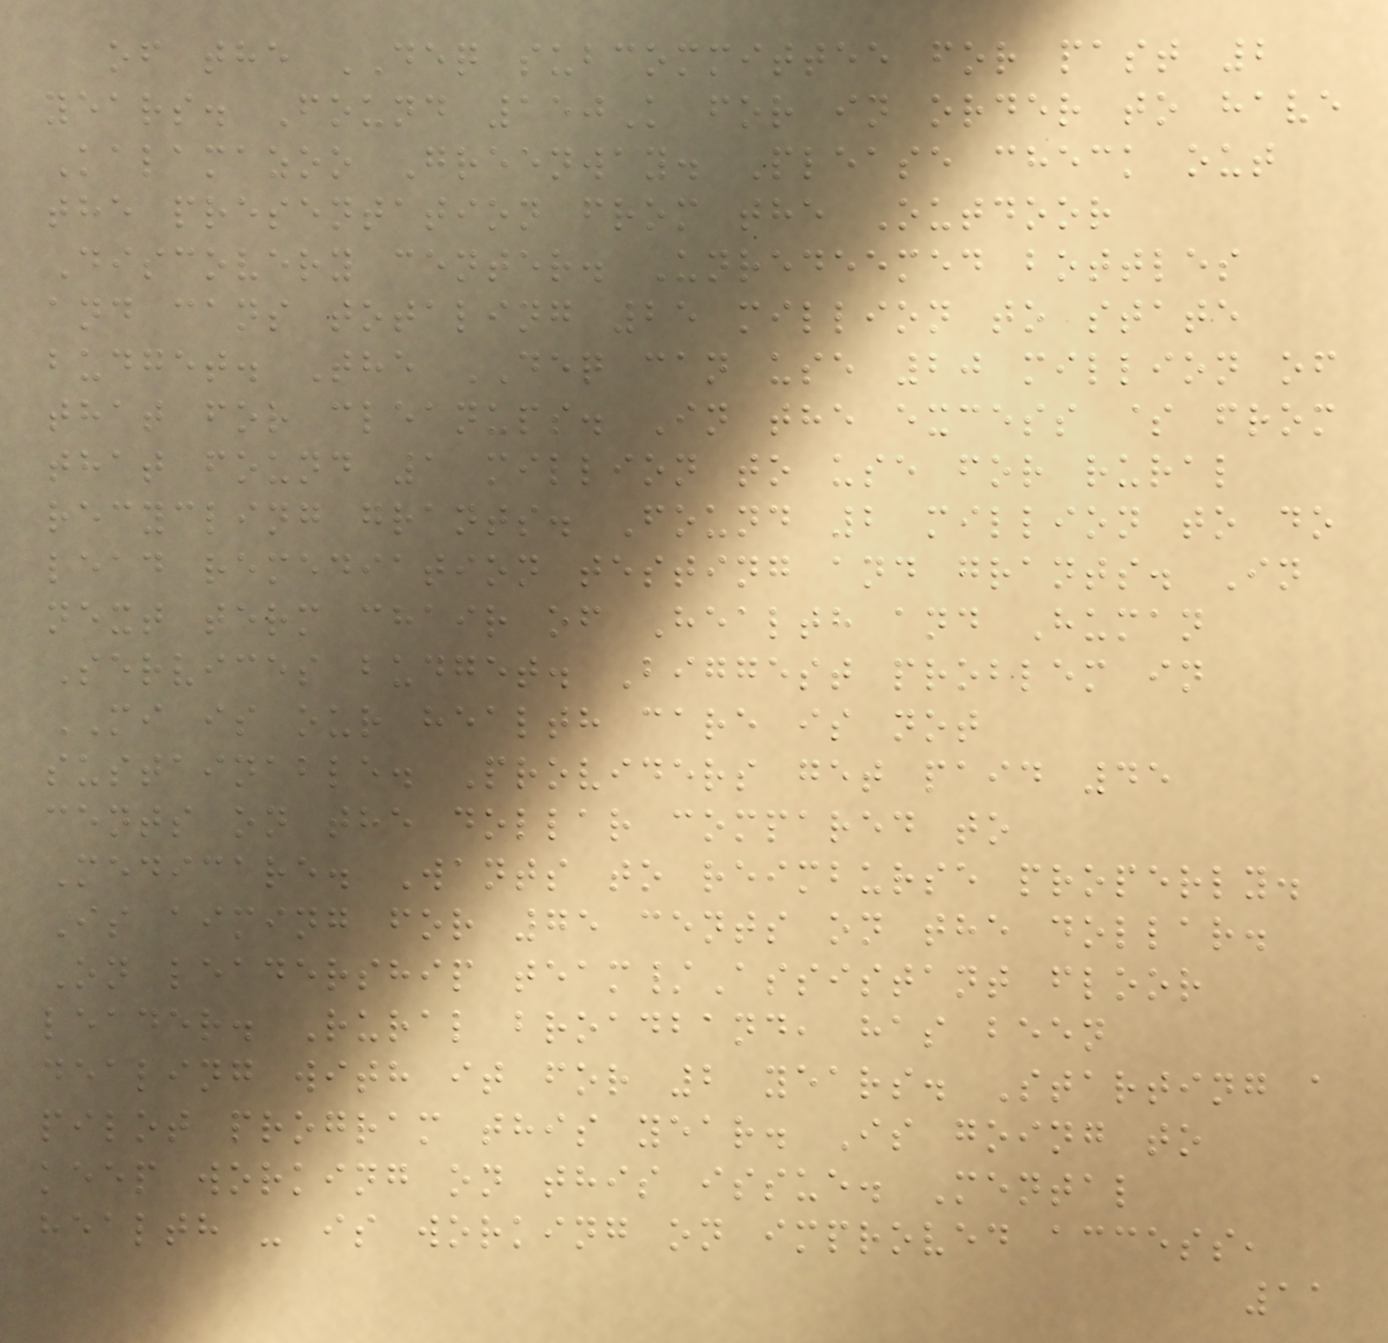of the DEQ subcommittee for past 2
years. Found 150K for in order to have
Kalamazoo Greenway. Please check out
the presentation from the Outdoor
Discovery center. Unredeemed bottles
and cans totaling 25 million to state
budget. The DEQ can use 20 million of
that for cleanups. In the excess $ from
that found 1 million to use for rural
recycling grants. Found 2 million to do
lead remediation testing and grants. In
next term chair of Health and Human
Services budget. Biggest problem in
MI is our health care is not
sustainable. Providers get paid 45
cents on the dollar compared to
Medicare. Wants to reimburse properly.
Is aiming for 75 cents on the dollar.
On leadership team/Assistant floor
leader. Rural broadband, has been
dealing with it for 2 years. Starting a
pilot program this year. Is going to
keep working on this issue. Mental
health - is working on improved access,
11
